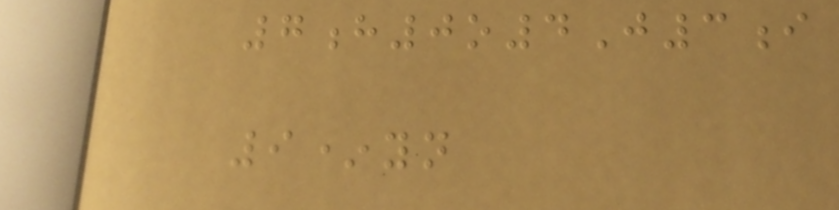7h0o4J3i
9*yn
